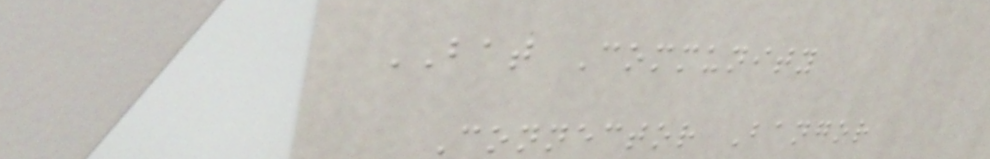BAT Community
Connector Bangor
